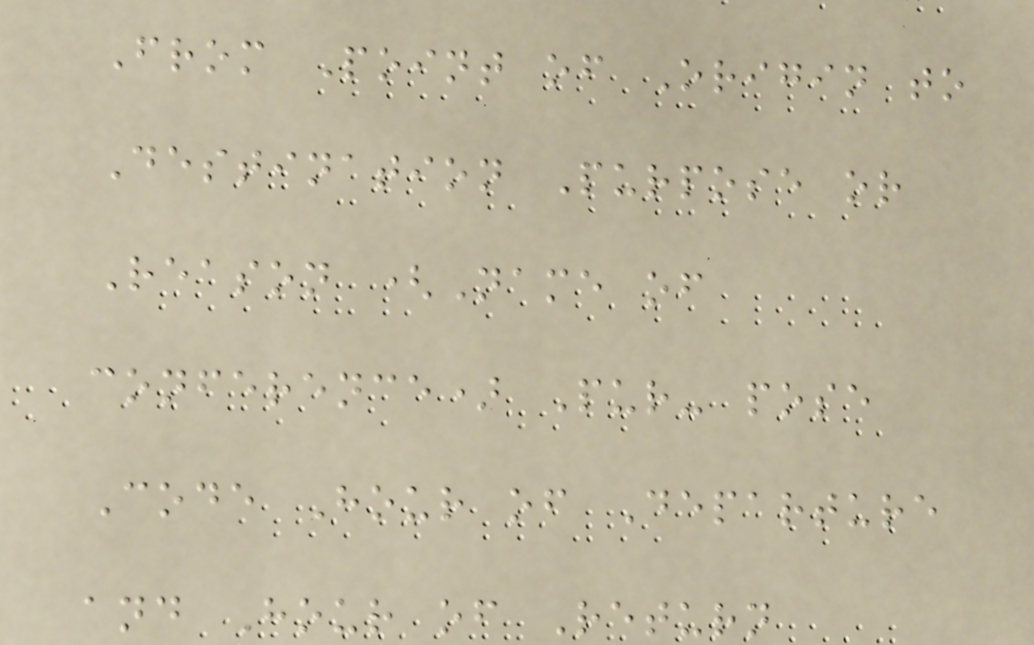From Point of Origin to
Destination Purpose or
Reason (Name of
conference) Pur- pose
Code Hour of Departure
and Hour of Return
